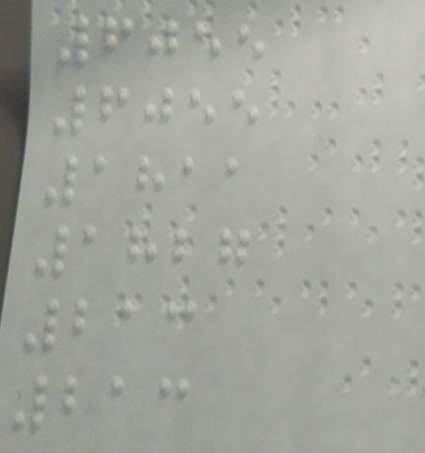6055
6055
1811
1827
213
213
